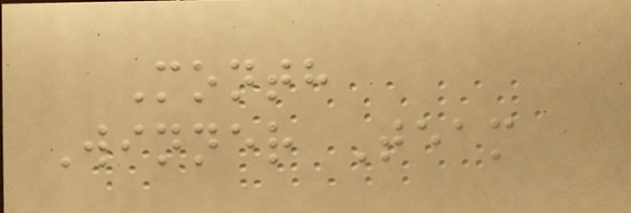Month
Winner Team
